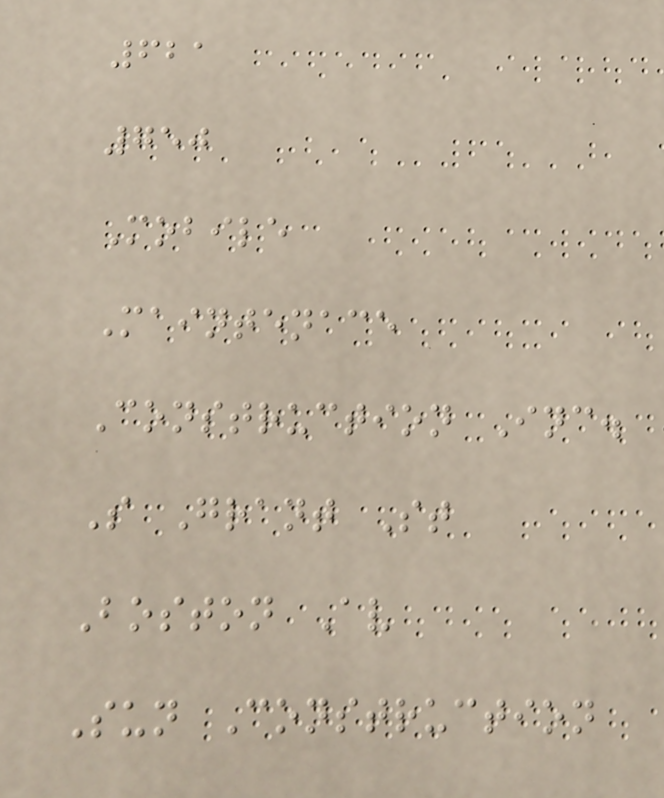621
750
Mobile
Maintenace
Construction Inc.
S Grant St
Boston Av
Sun Construction
